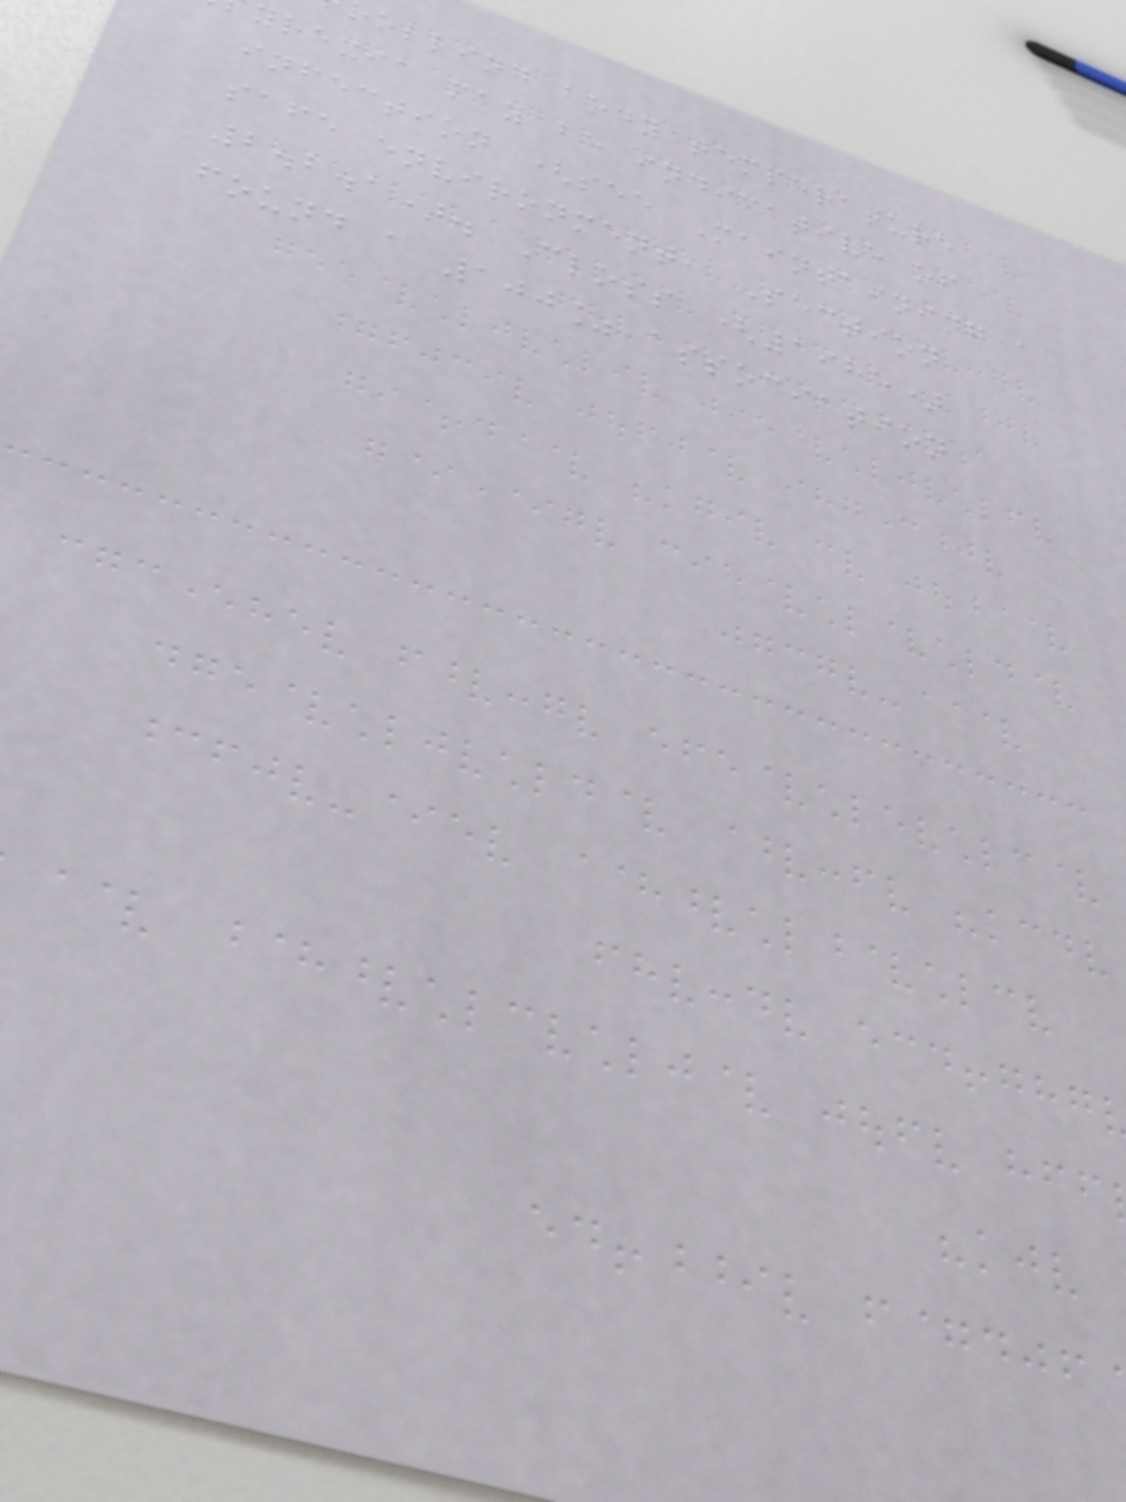olling body temperature
yrexia may be indicative of
infection (see Maintaining a
safe environment, Section
2.2.1). Closs (1985)
found a 100% association
